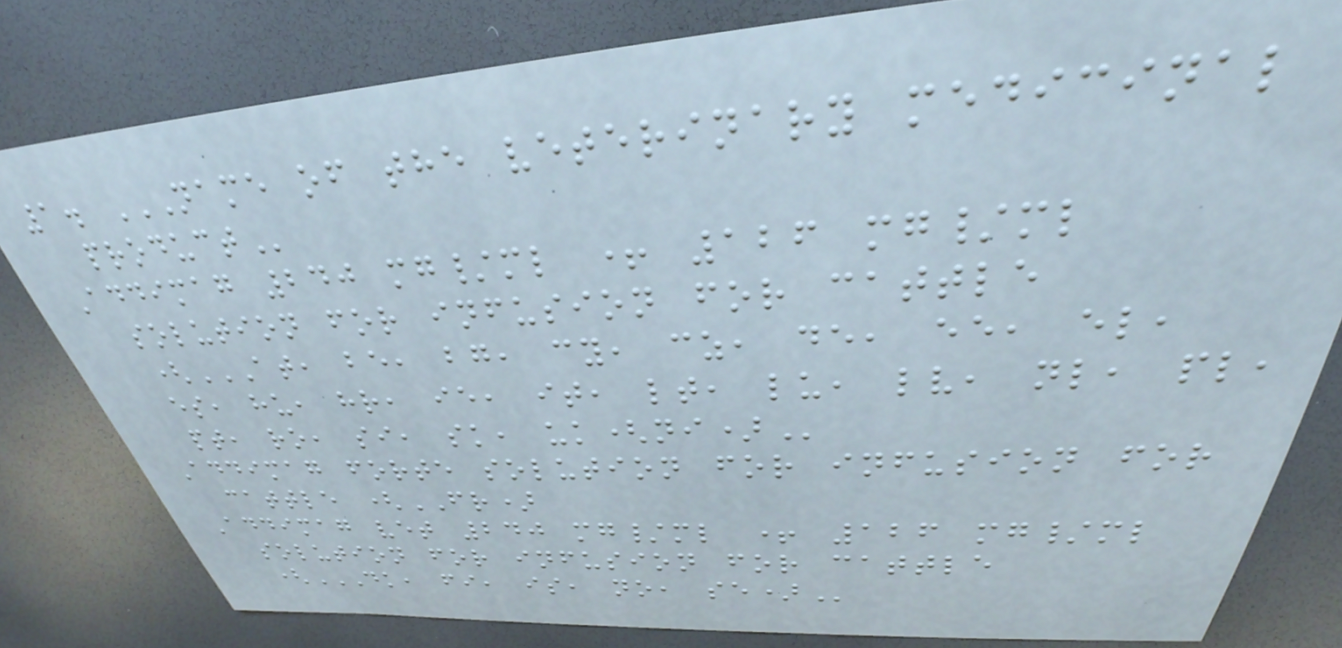1. NAME OF THE VETERINARY MEDICINAL
PRODUCT
Addimag 240 mg/ml + 126 mg/ml
solution for infusion for cattle
(AT, BE, BG, CY, CZ, DE, EE, EL,
ES, HU, HR, IE, IT, LT, LU, LV, NL, PL,
PT, RO, SI, SK, UK(NI)
Addimag forte solution for infusion for
cattle (FR)
Addimag vet 240 mg/ml + 126 mg/ml
solution for infusion for cattle
(DK, FI, IS, NO, SE)
